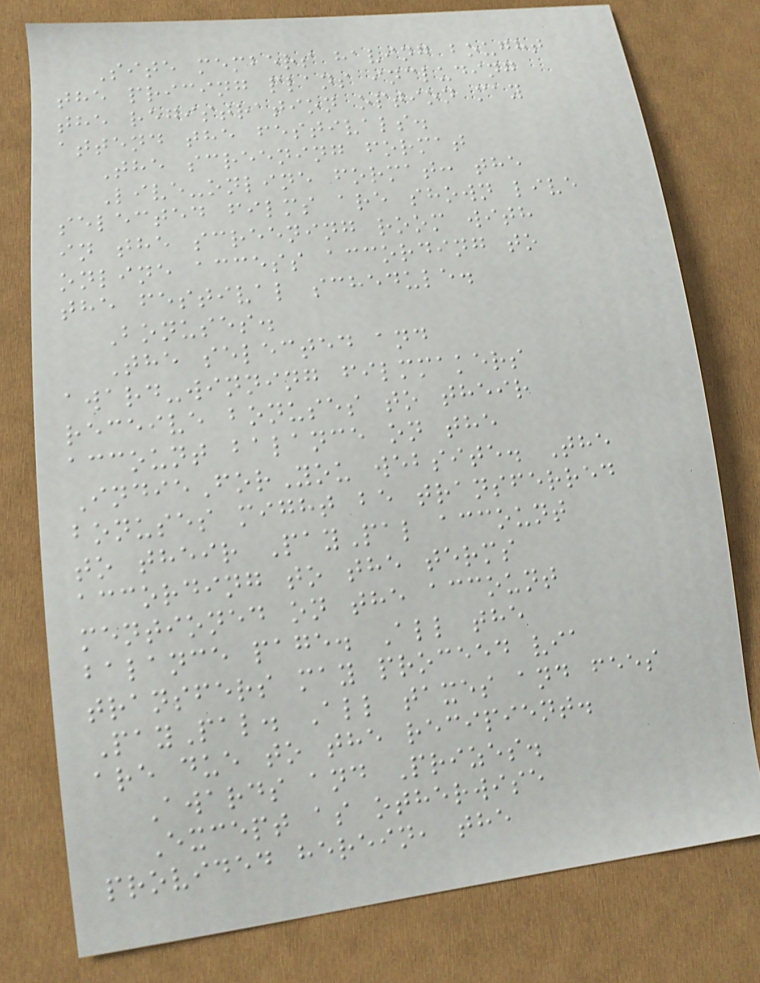Site members having bought
the pricing plans including
the registration option may
attend the festivals.
The screening format
Live-online format: the
selected films are shown live
in the screening room with
online access according to
the festival schedule.
Bonuses.
The selected and
award-winning filmmakers
receive bonuses to their
account balance on the
IndieForYou website. The
bonuses might be transferred
to their PayPal account
according to the terms
mentioned on the account
balance page. All the
transfers may proceed via
PayPal. All taxes and fees
are due to the recipient.
Awards and Prizes.
Except as otherwise
provided herein, the
